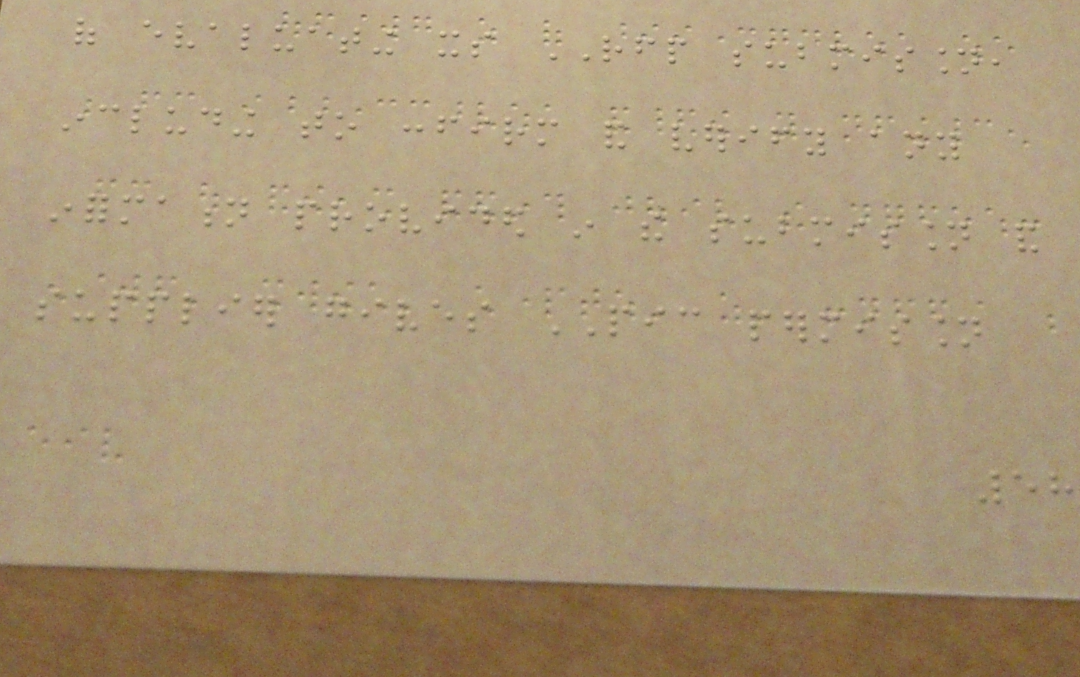of evaluating its RFP submission,
including to confirm and verify any
information provided in the submission and
supplier gives PIC permission
58
